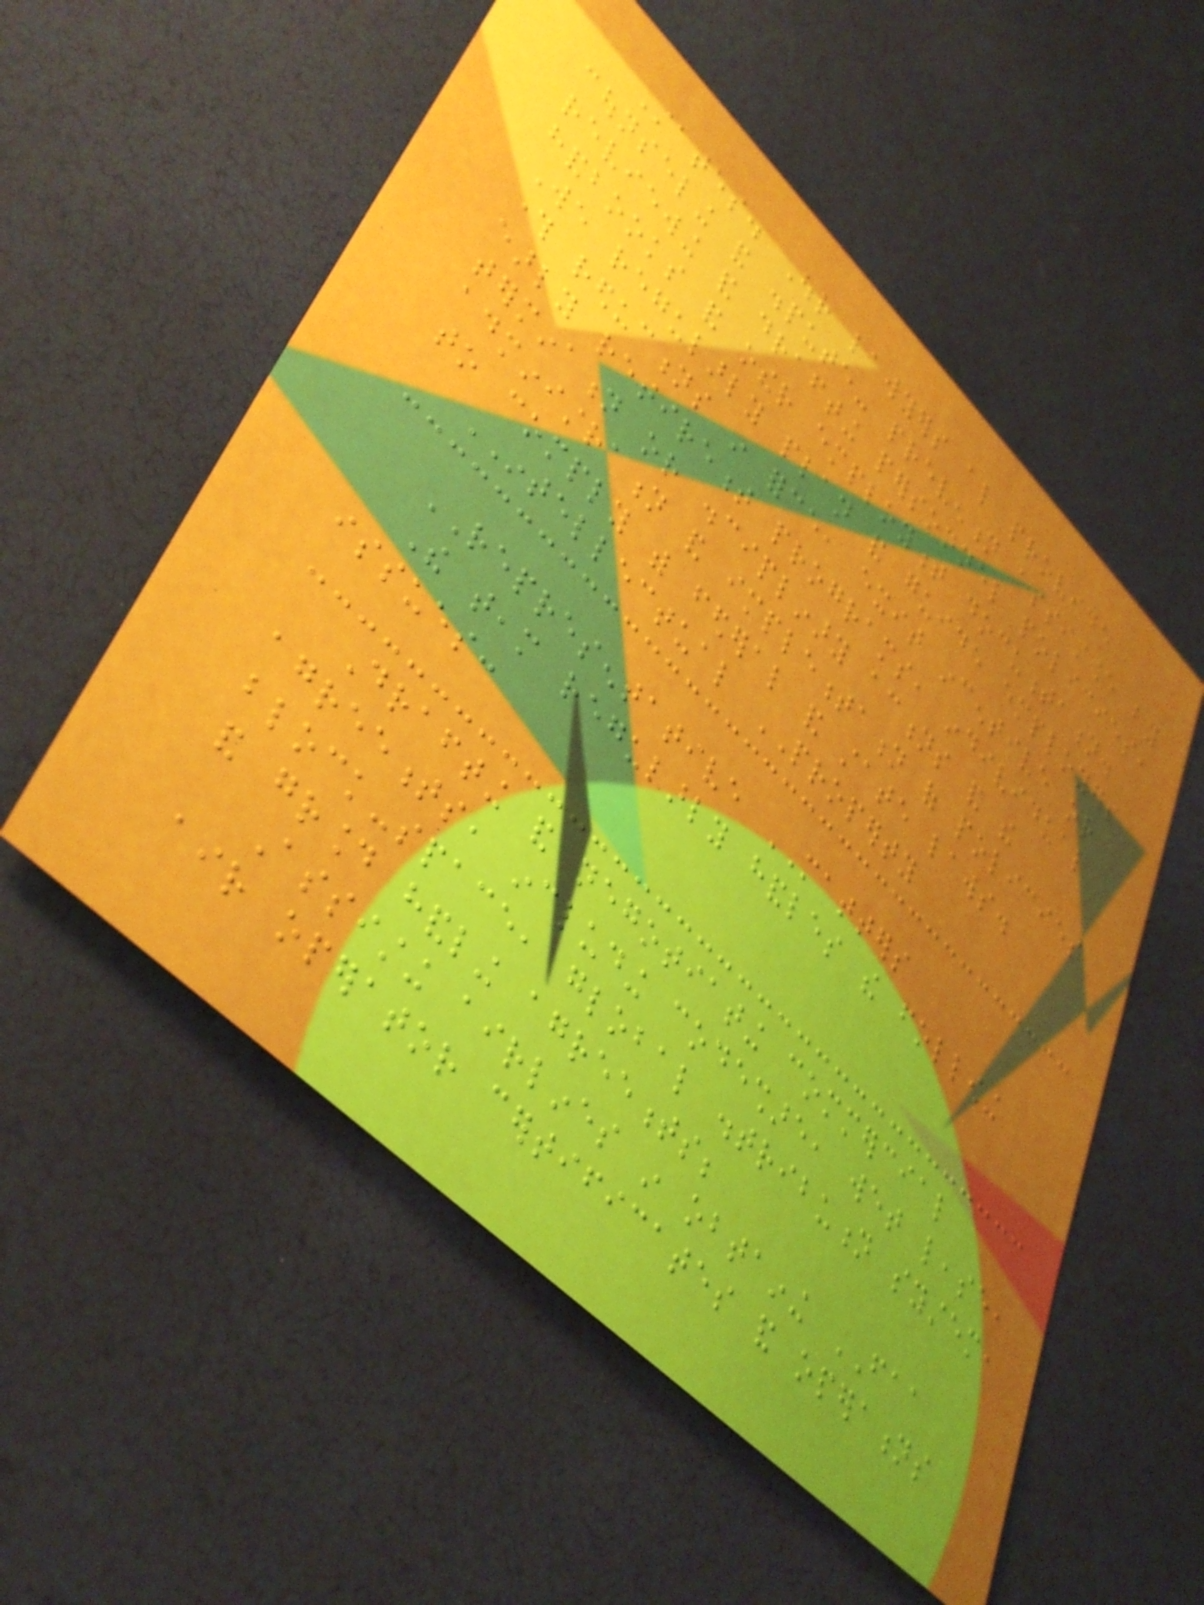States. Our lawyers also provide
counseling and dispute- prevention assistance by
reviewing and drafting personnel policies,
handbooks and other employment documentation.
We regularly plan and guide employers
through reductions in force, exit incentive or
early retirement programs, individual
termination or disciplinary actions and the
administration and implementation of policies
to comply with federal and state laws.
INTELLECTUAL PROPERTY
REPRESENTATIVE MATTERS
The team regularly handles the following
issues:
Drafting and negotiating commercial
agreements, including codeshare, wet lease,
block-space, global distribution system,
and ground handling agreements;
Assisting airlines in obtaining FAA
air operator certificates and operations
